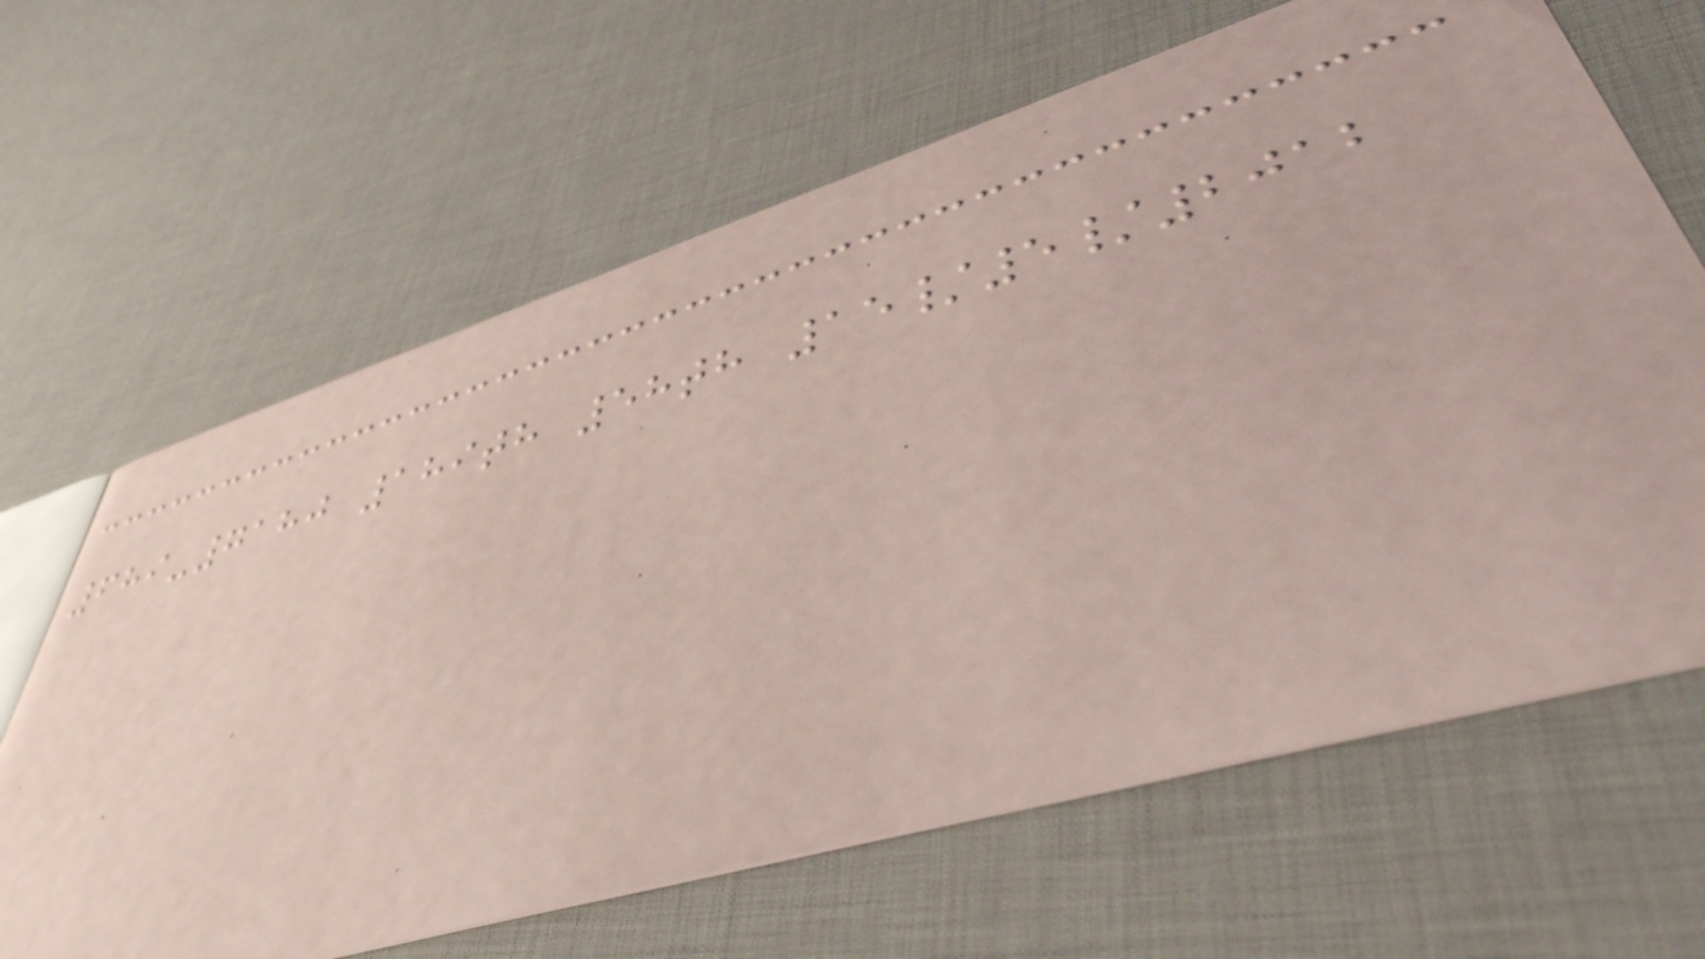689-7180 189th 58th 15/5/2012
